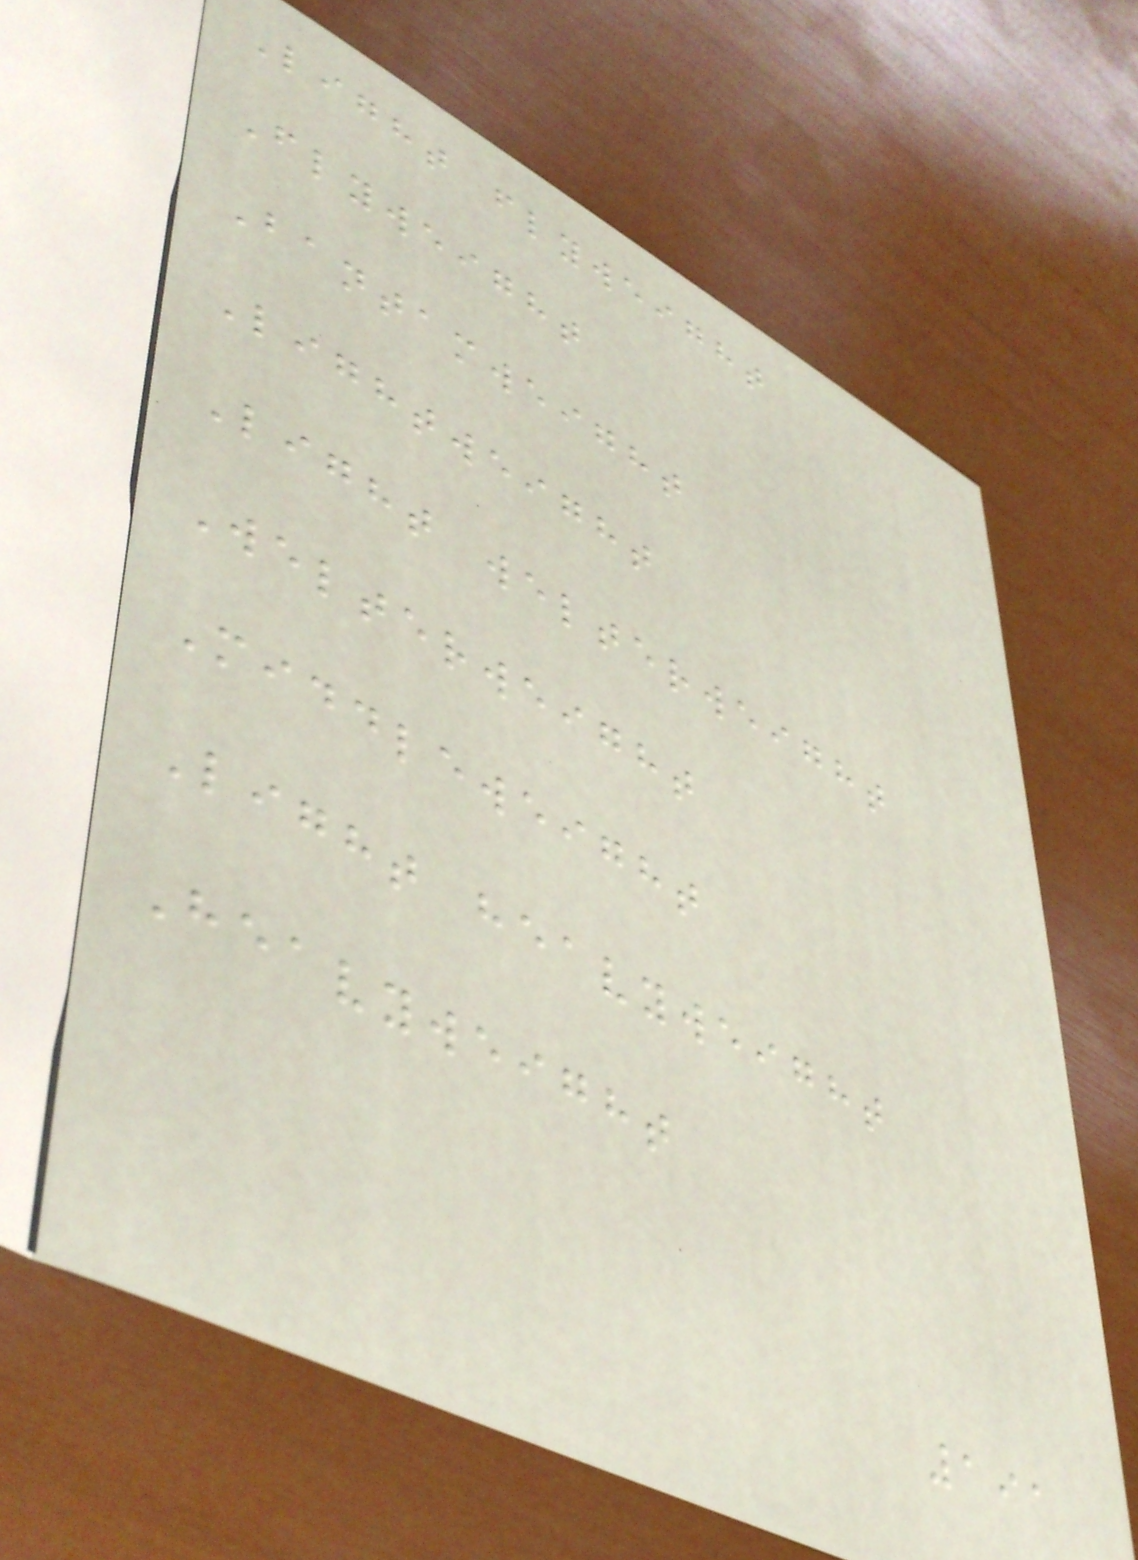Light flyweight
Flyweight
Bantamweight
Lightweight
Light welterweight
Welterweight
Middleweight
Light heavyweight
Heavyweight
191
